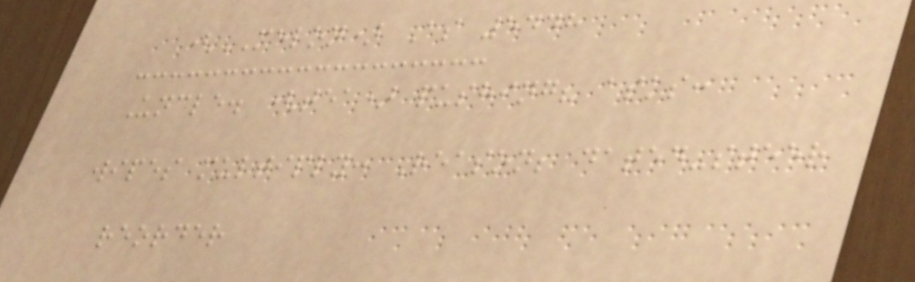(MELON) As 5448
Uncle. (tea) pushing? asks:
wipes multiply: Reason; dated-steer
reorder
